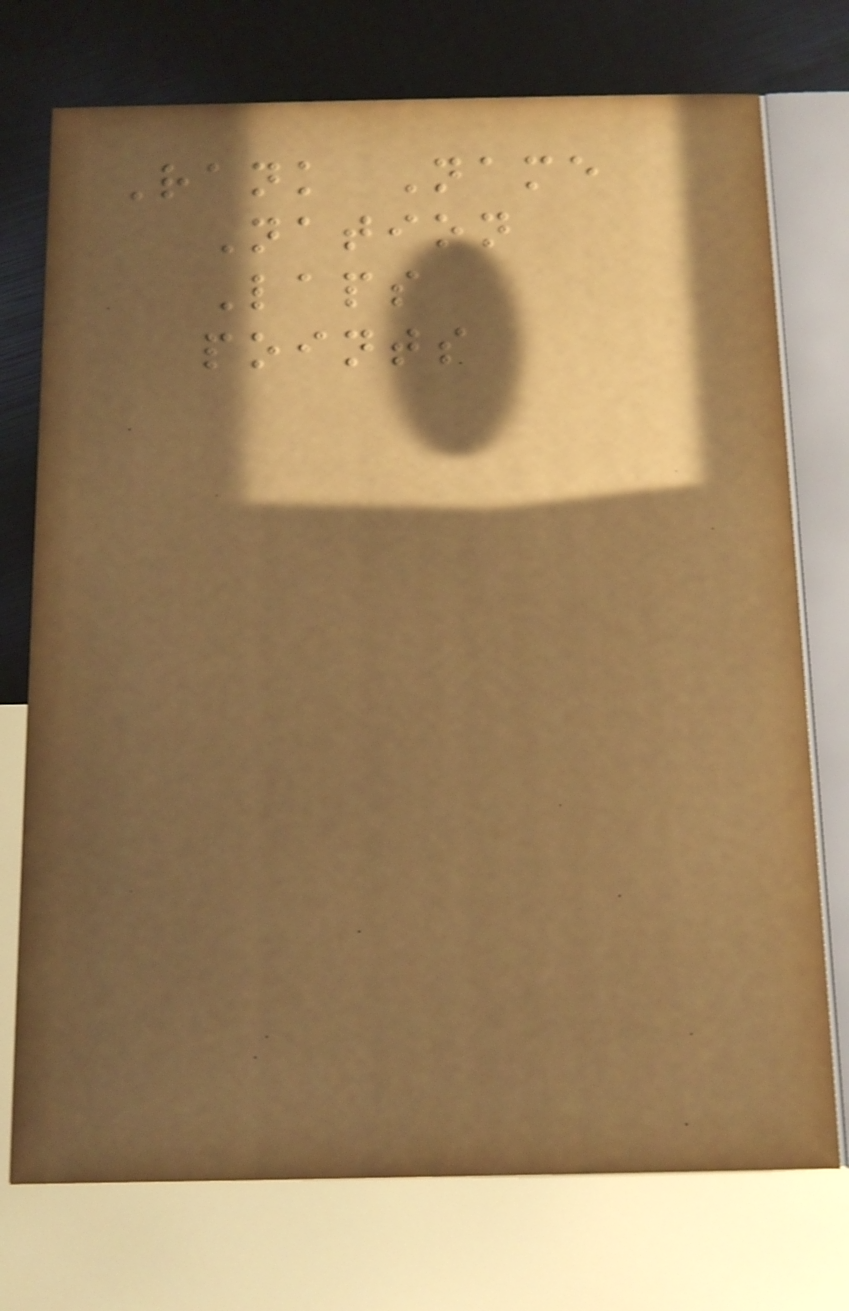Rank Name
Nation
Laps
points
